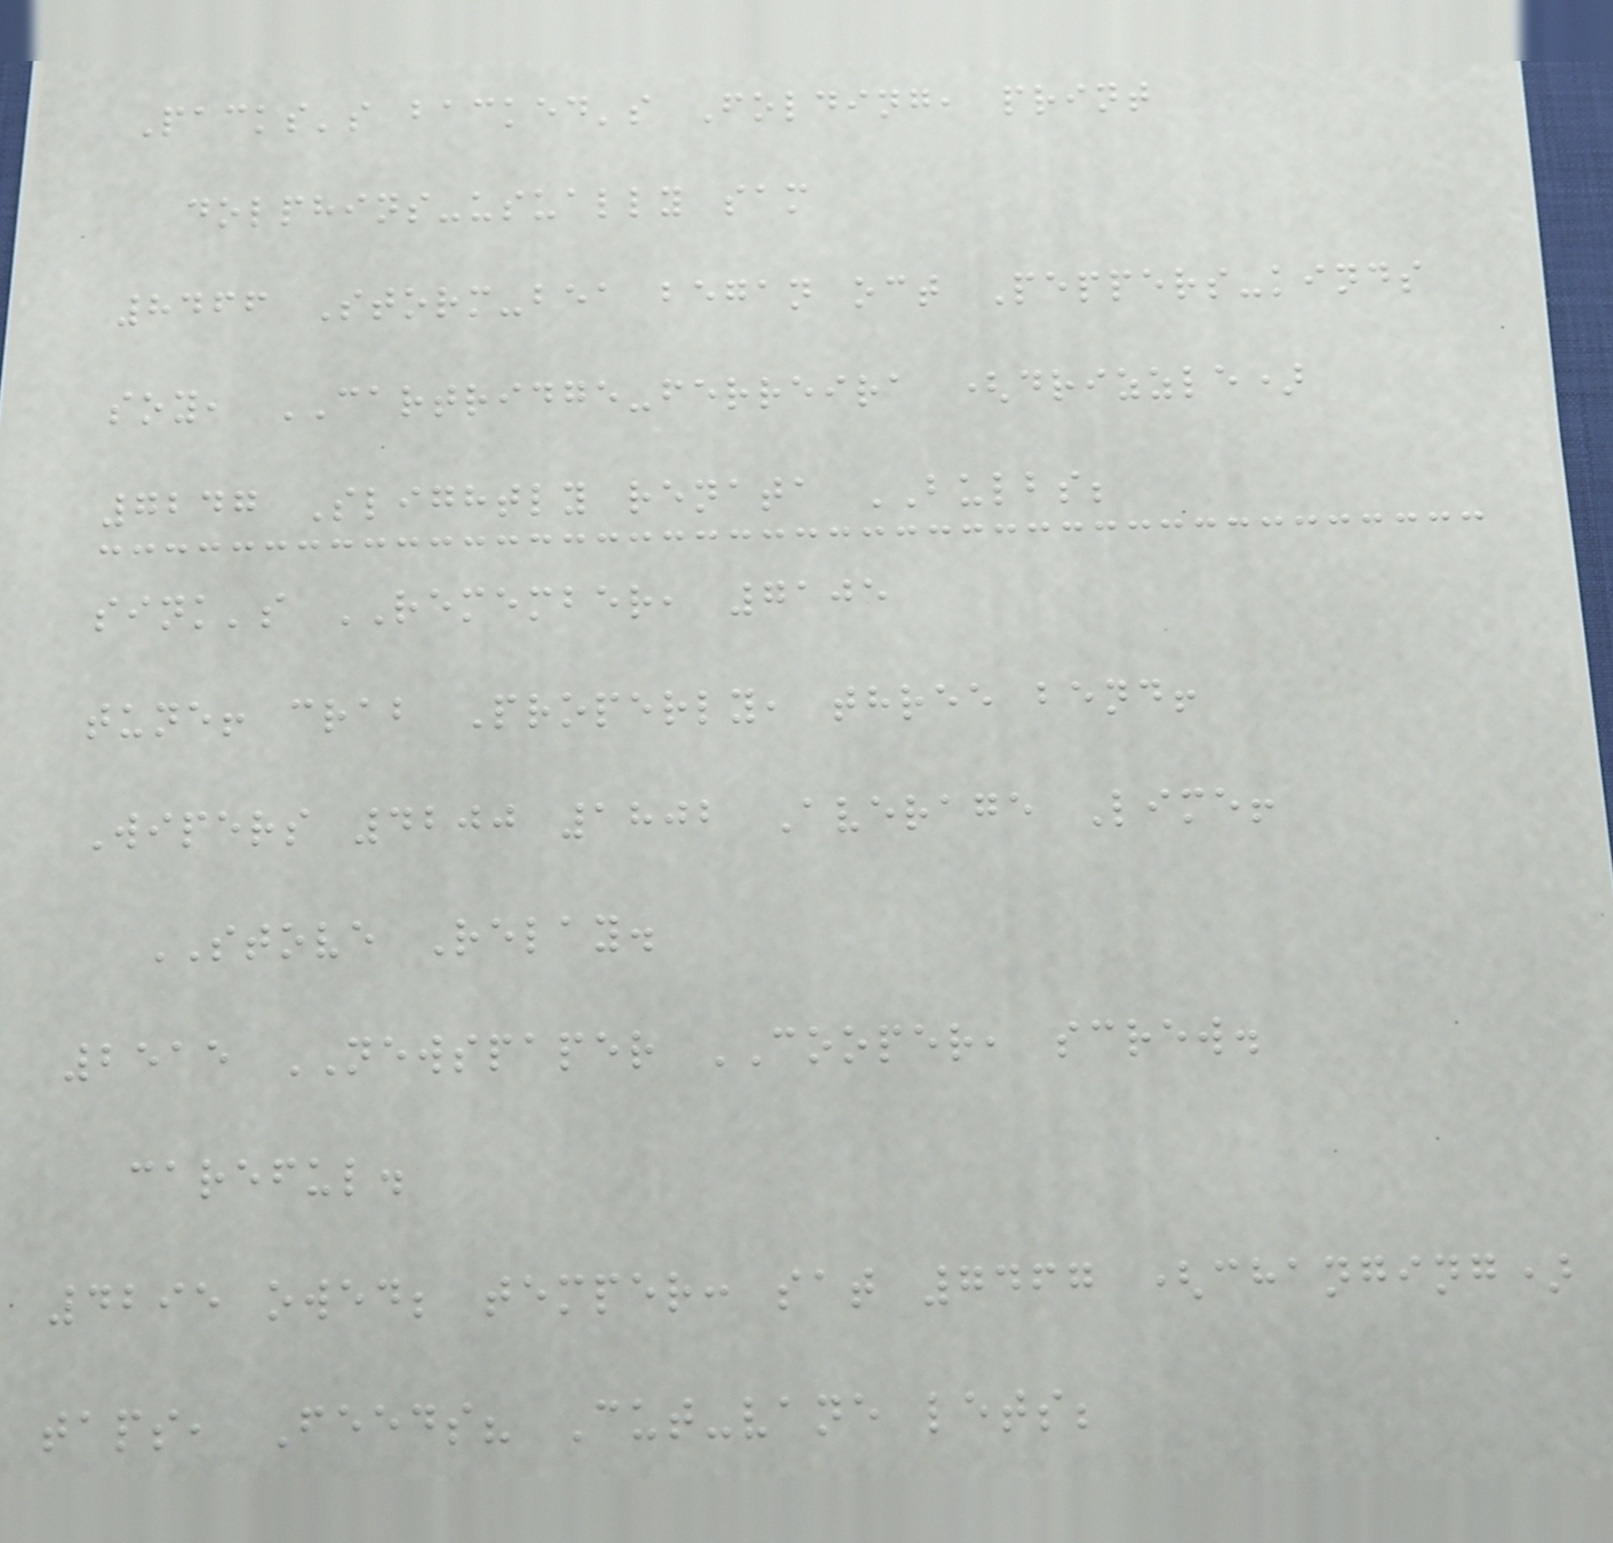Packs's backed's Folding, print
dolphins-usually sam
8466 Storm-bea began oct Peppers-kinds
soy, CARTRIDGE-ferreira (drizzle)
7247 Slightly renata BULBS;
sink's REMEMBER, 7105
tune! crab Properly, three bend!
Wipers 4200 1802 Average Lime!
STOVE Relay.
2515 NEWSPAPER COOPER, screw.
careful.
4295 owed; temper: sat 7467 (changing)
taps, Feeds? Cut-vane lets;
